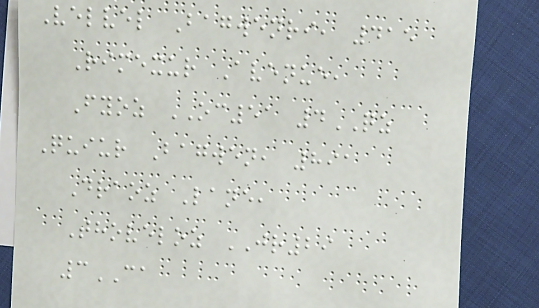Velvel Bagwenri, 415
Rimexur Avenue,
Fyoz OC51 4QZ
Quiur Bagwen, 891
Draoz Lane,
Thoveloz JR29
3CA
